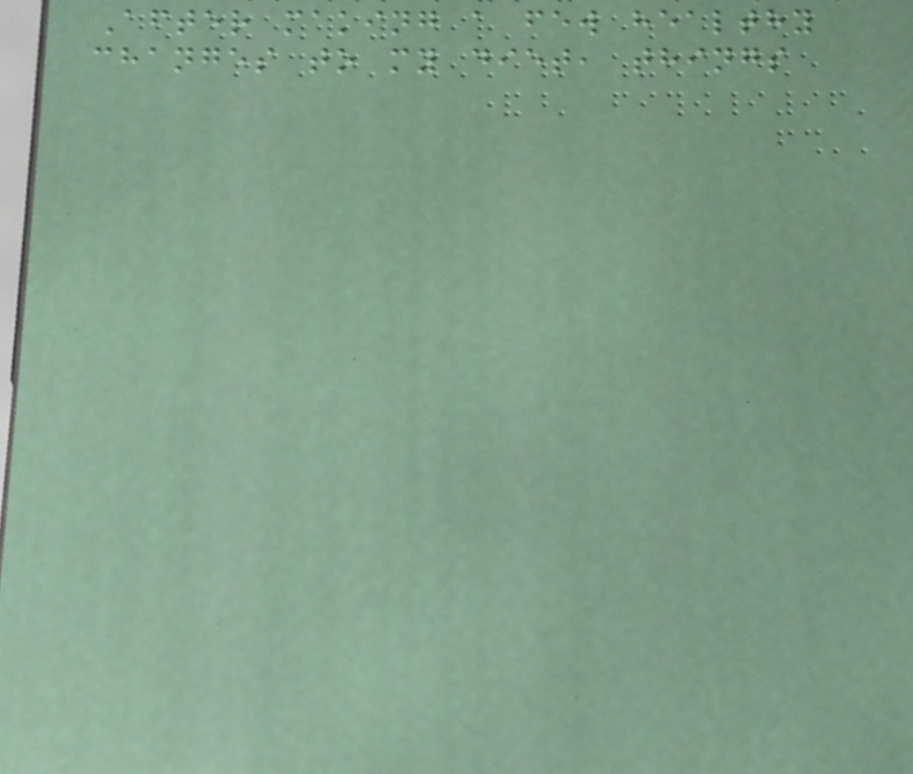After making a few healthy
changes to my diet, things
